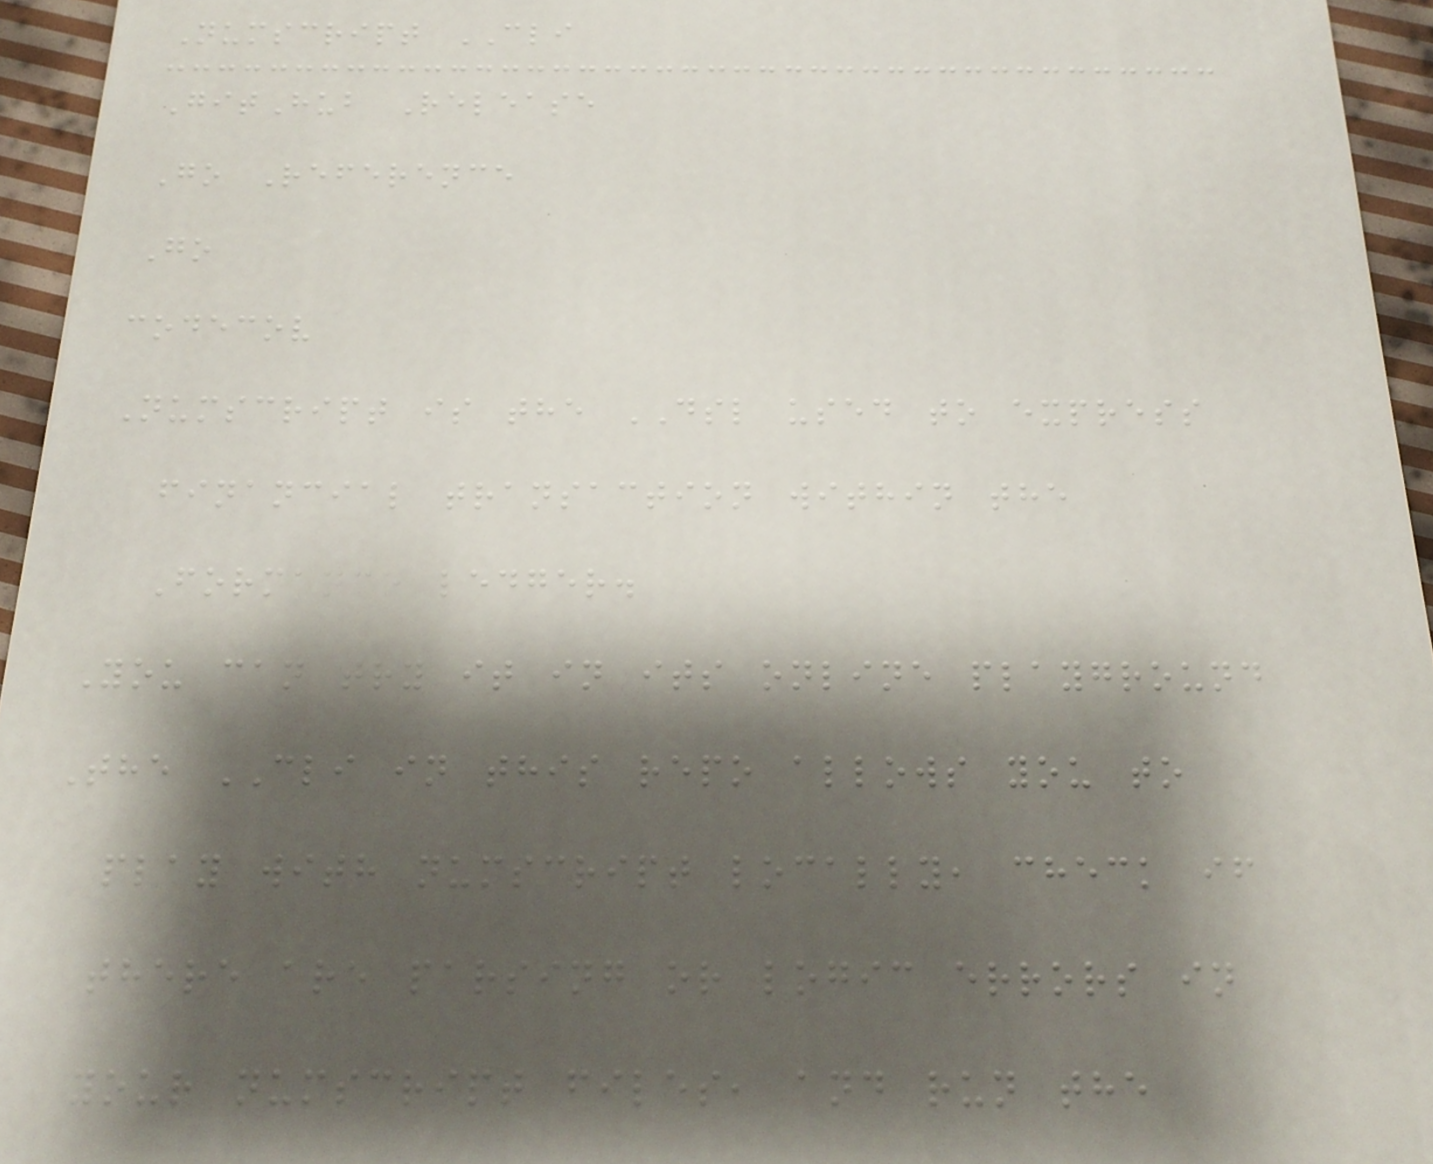Numscript CLI
GitHub Release
Go Reference
Go
codecov
Numscript is the DSL used to express
financial transaction within the
Formance ledger.
You can try it in its online playground
The CLI in this repo allows you to
play with numscript locally, check if
there are parsing or logic errors in
your numscript files, and run the
